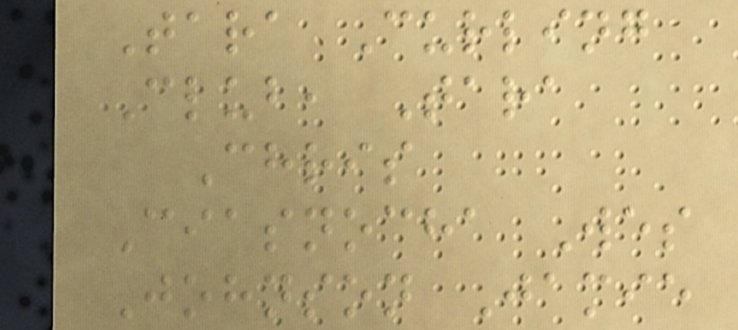Tara Curling
Club, Tara
Chris
Ciasnocha Wes
Johnson Jamie
